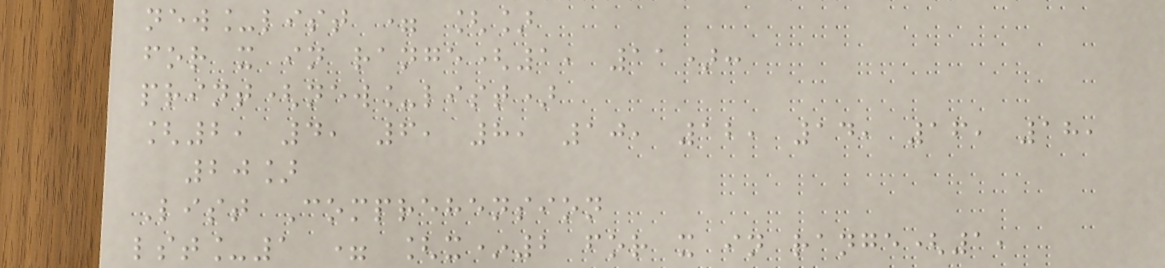new_list = []
for x in range(1, 11):
print(new_list)
[2, 4, 6, 8, 10, 12, 14, 16, 18,
20]
List Comprehension
lst_1 = [x*2 for x in range(1,
